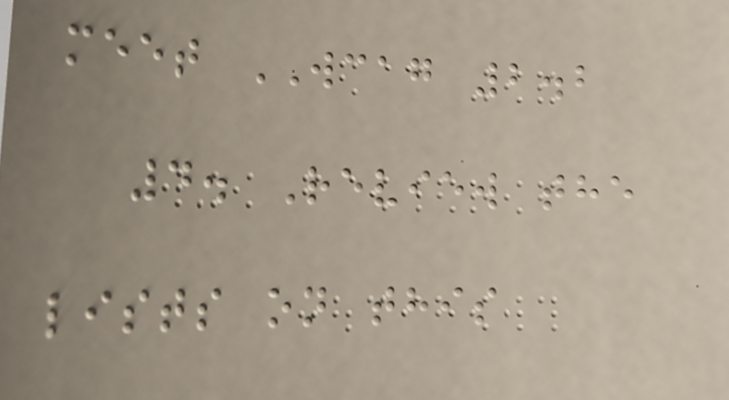meet WCAG 2.2
4. Review the
lists on this
